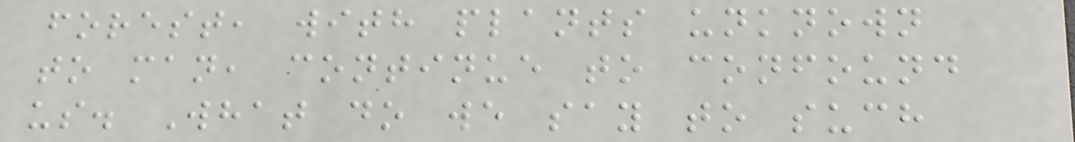forest, with plants unknown
to man, continue to confound
us. What do we say to such
